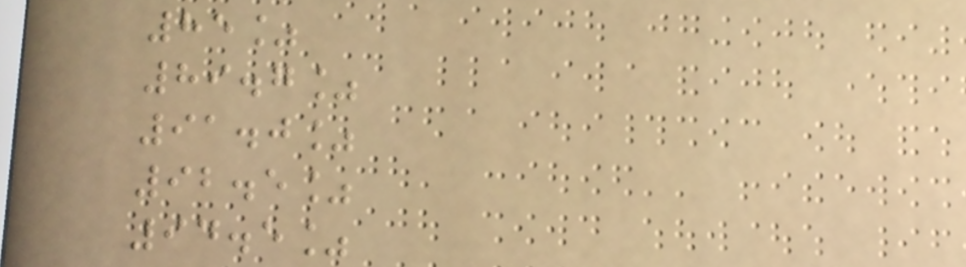85%
89.7%
91.0%
92.5%
94.5%
